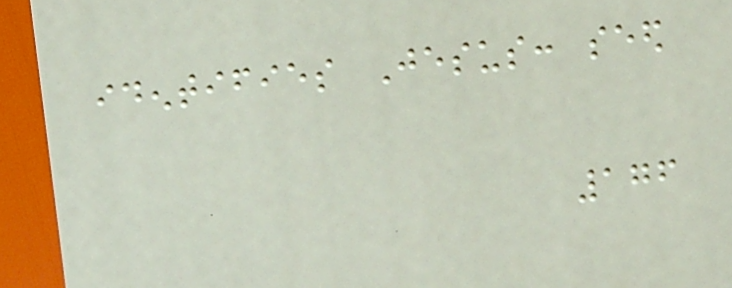identifies Jesus: seed
176
